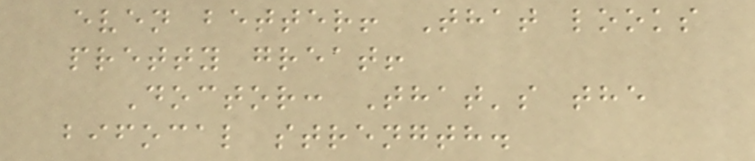even better! That looks
pretty great!
Doctor: That's the
bifocal strength.
